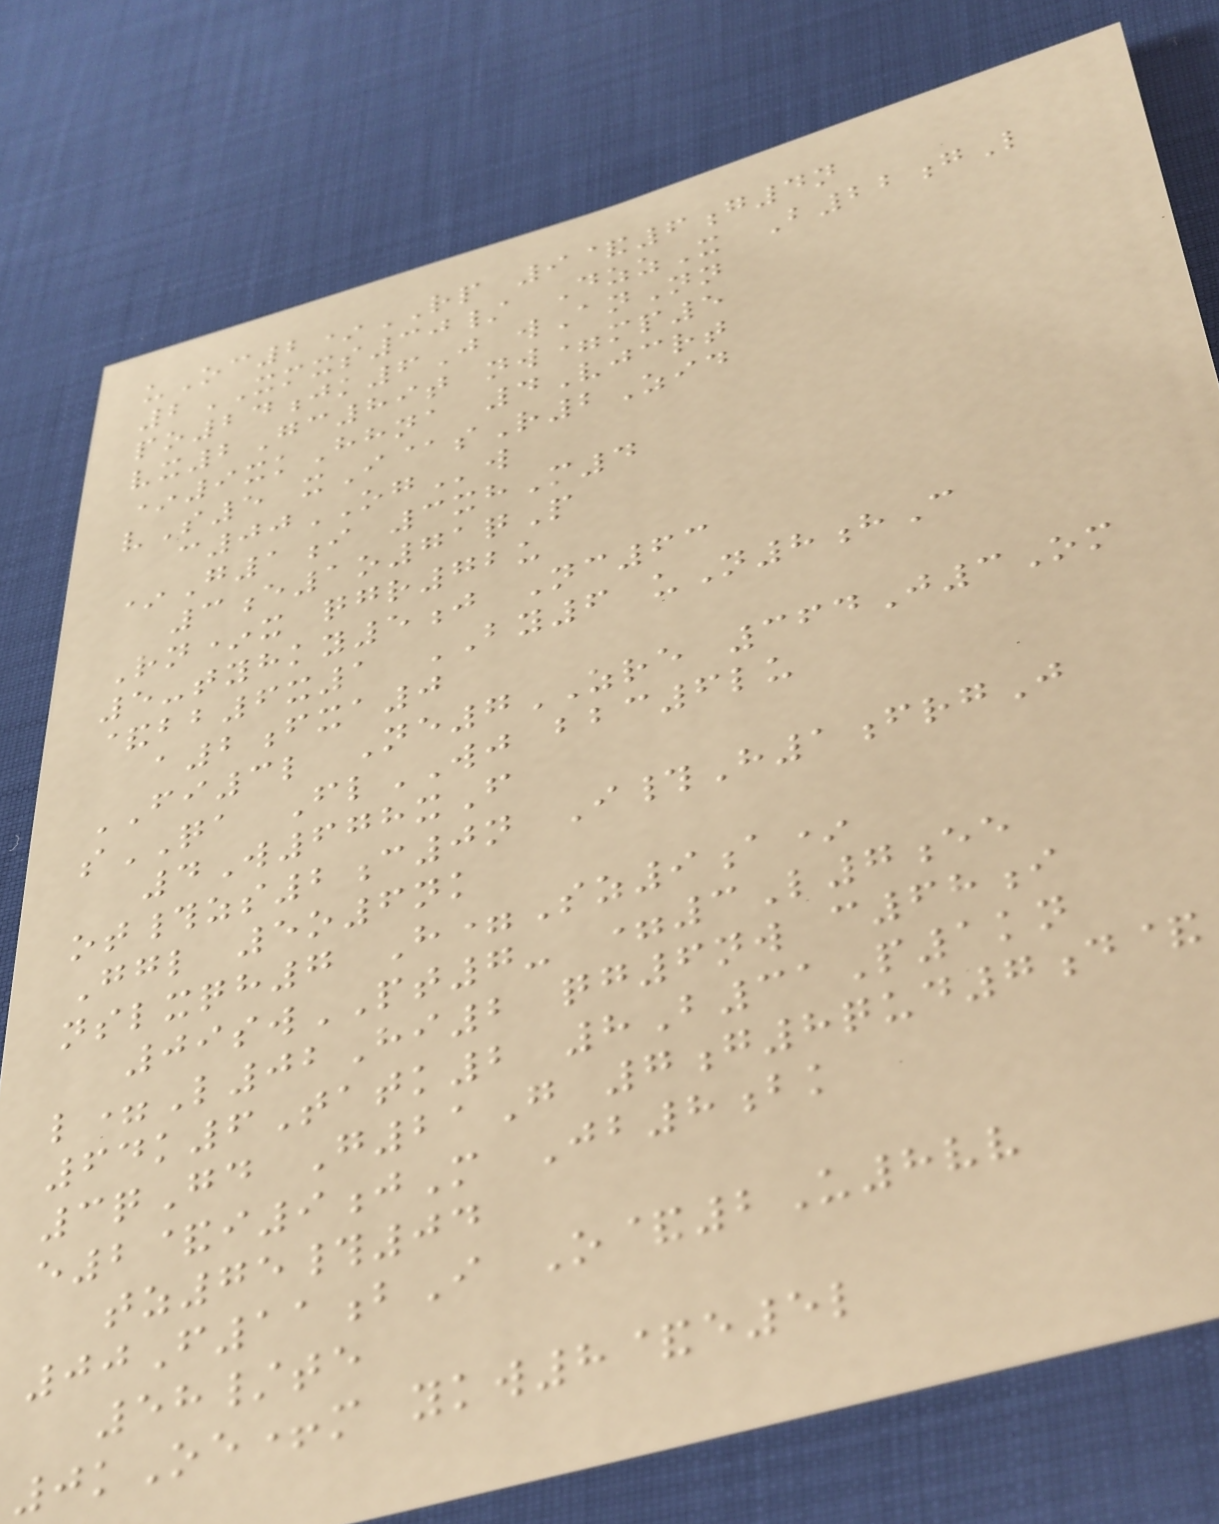uOc2*RP 9&6g4n
2XMXS30/ DzzX B22gL
po24jk6J wAnNn
vx2Gc89t nw=mp5
*9xkHhna 4Vjcrt
vS5 xI@sR2Zid
c00OGw
*G1i 3xhM4
3e1o71qP
Rn*x qgr72u
5-tyhky5j Nc63
&bb6x1 BY6 uN8hC
a2fxa0
FI3l Ne7ZRE 364J3Om
sQA FlWJ bbc6lu
4W678xF
ot#zs2c0n I#H1frgJ
Ggl 5o6nk
nslxqh7 H=Sz9a*
09swPT7- =3L7ee
l=L02Hi2 qg6nw c68i
64k6Tatk2 8B31P1kn
3qGd G21G 7g8qud7d&
e2&i9jM Jb8bk
tz75#04
00F11bI O&2U8vv
58/te
0kOe+m ykw8&e5l
